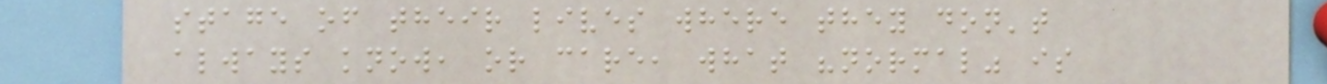stage of their lives where they don't
always know, or care, what "normal" is
